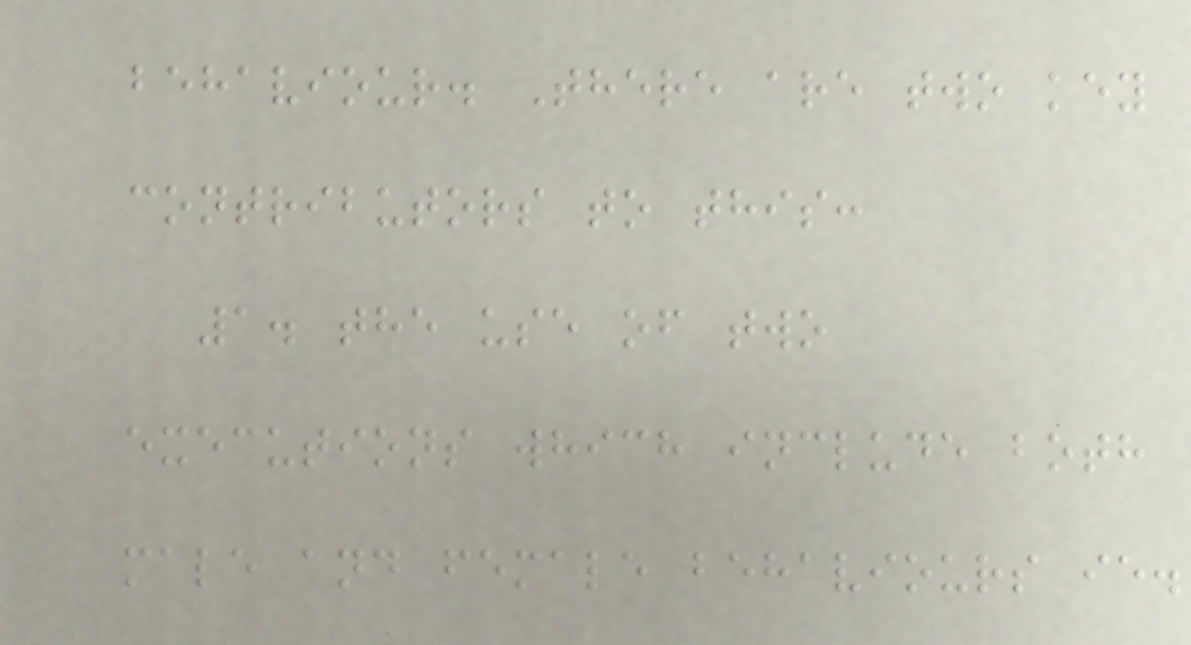behaviour. There are two key
contributors to this:
1. the use of two
executions which include both
male and female behaviours ie.
